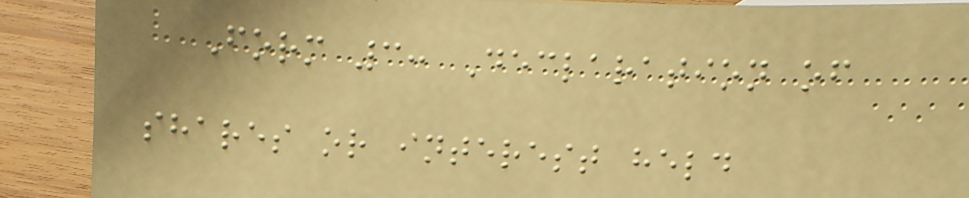Form 3: Declaration of
shares or interest held
